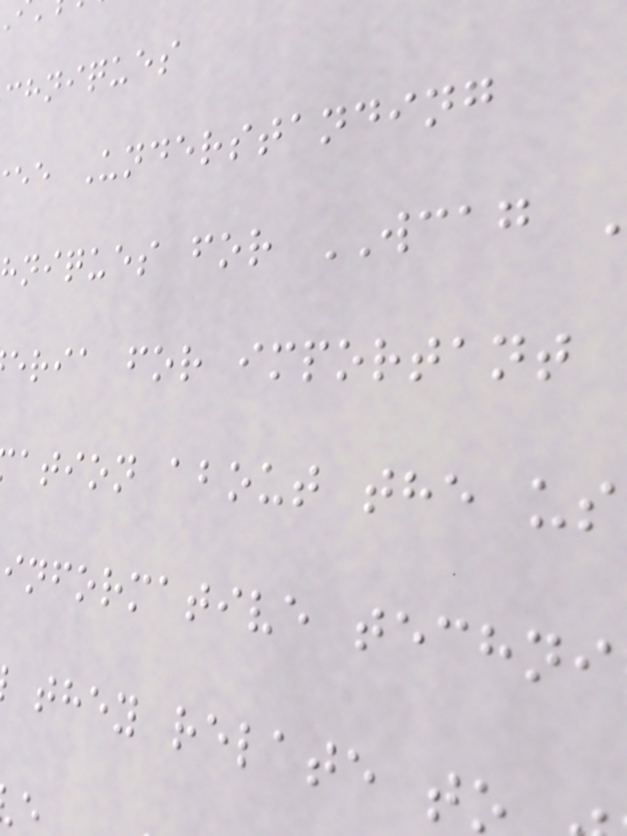chniques
ee Understanding
niques for WCAG
eria for important
ation about the us
informative techni
they relate t
